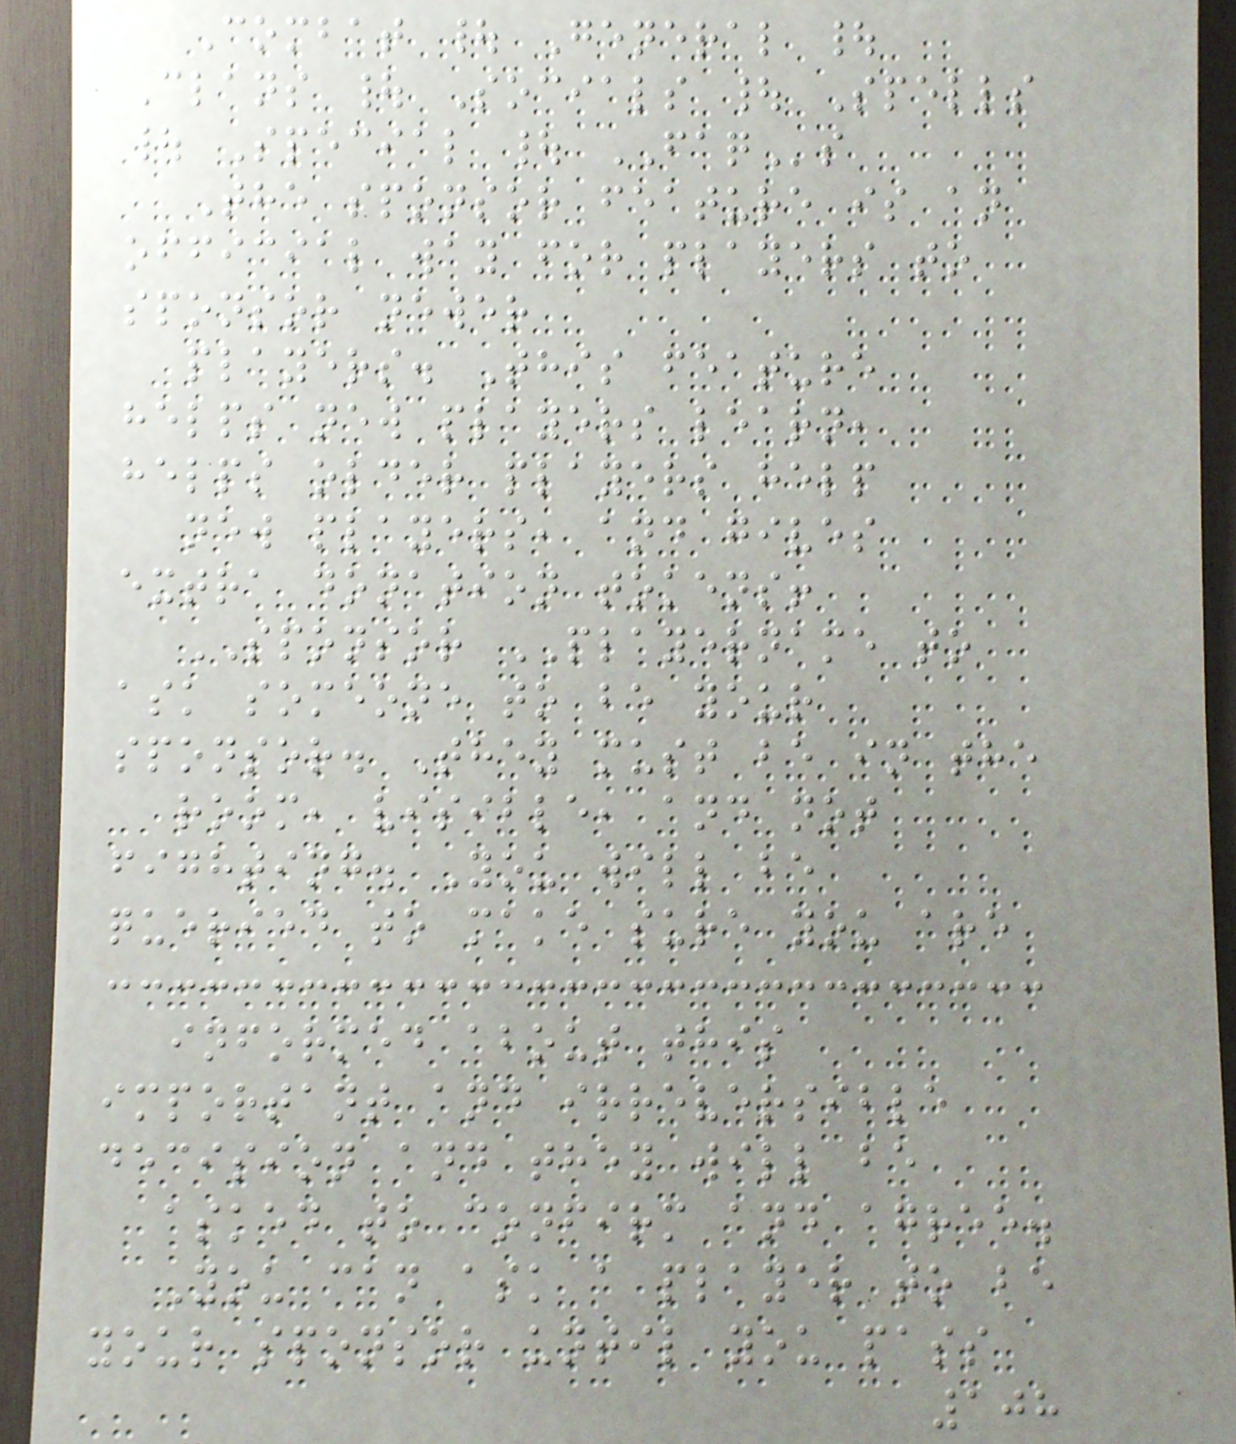Combat | General |
Clans | Socials | Spells
| Special | FAQs
The sponsor feature is an
official way for players to
sponsor newer
players. This feature
helps new players learn,
helps older players help
new players, and gives
extra donation tokens!
SPONSOR PLAYERNAME to
ask someone to be your
sponsor. They must be in the
room, visible, and not
fighting. You will be
queried to make sure you are
informed about this
important and irreversible
decision and they will be
asked to confirm and agree.
You can ask a player to be
your sponsor until you pass
108
